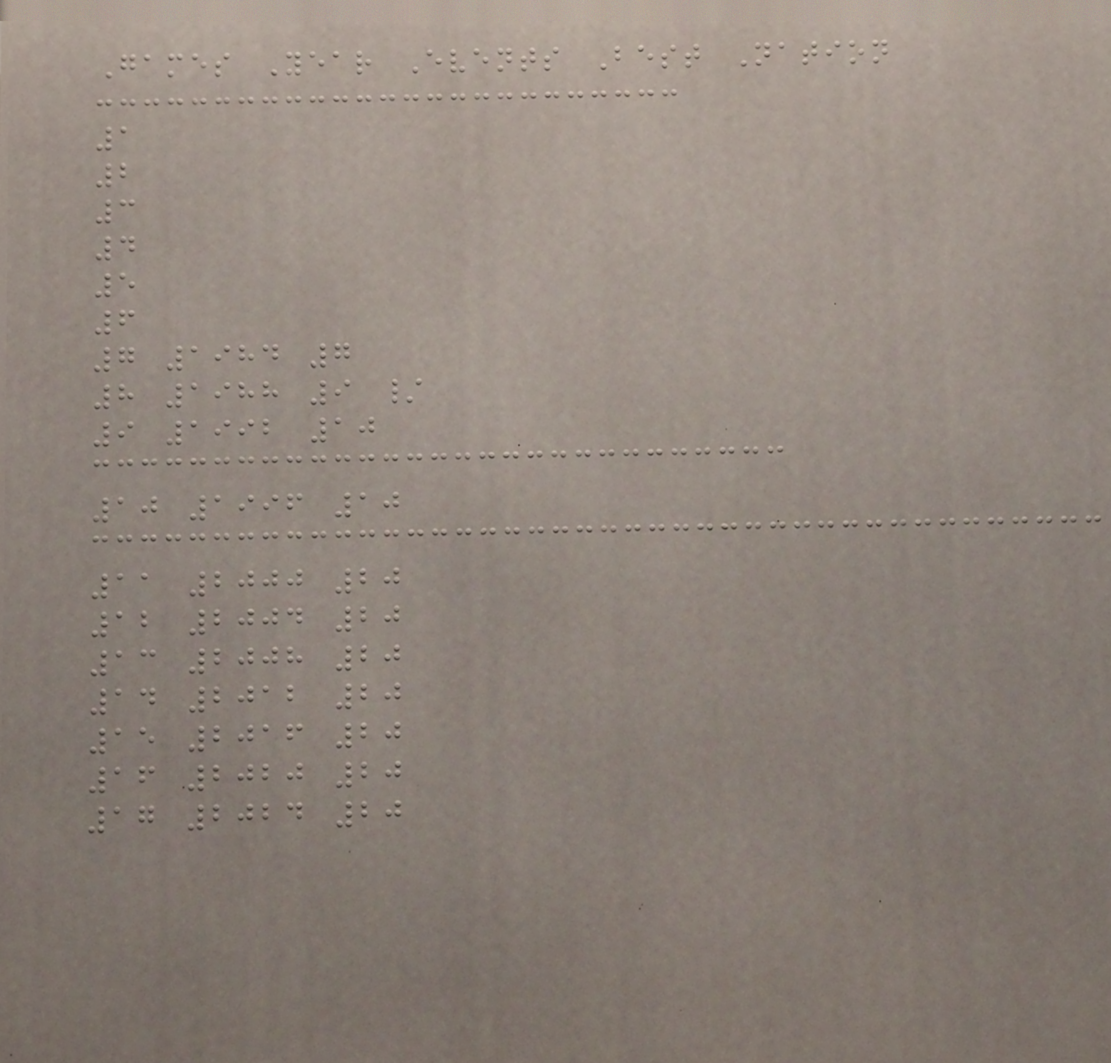Games Year Events Best Nation
1
2
3
4
5
6
7 1984 7
8 1988 9 /
9 1992 10
10 1996 10
11 2000 20
12 2004 20
13 2008 20
14 2012 20
15 2016 20
16 2020 20
17 2024 20
